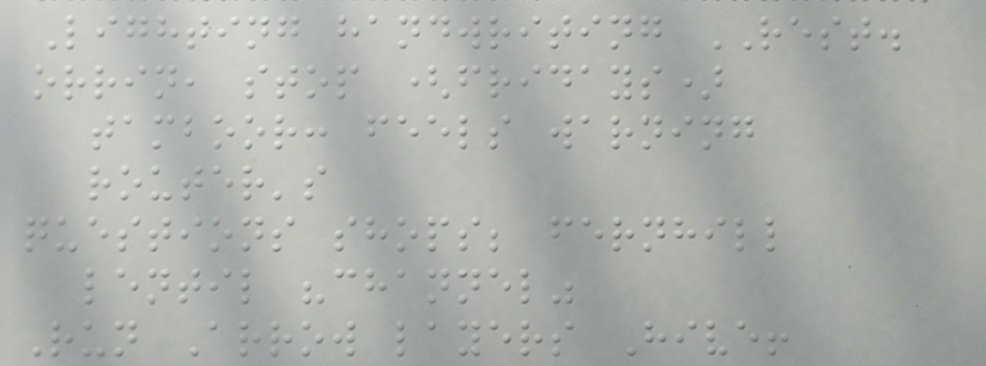Lighting handwriting REST.
orrin, stop (fridays)
tamboor: feels warning
router's
questions shops; fernhill
lentil "channel"
Run Arrow layers Hive!
